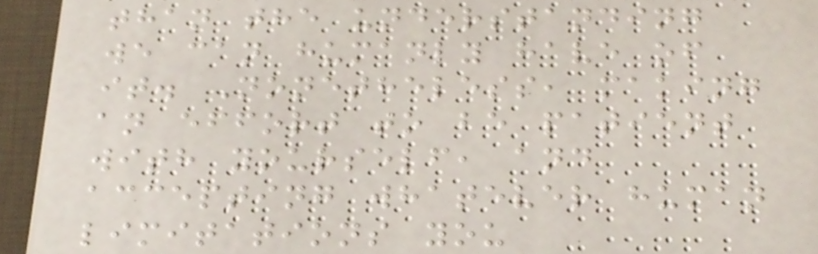than the understanding
we can humanly have of
it. Nonetheless, making
an effort to be patient
with yourself, and
accepting whatever human
limitations you
